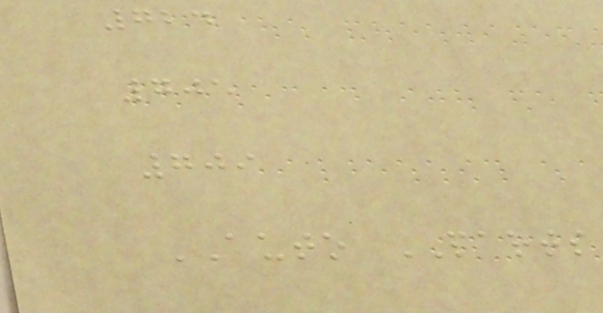724
705
709
AUTO PARTS
